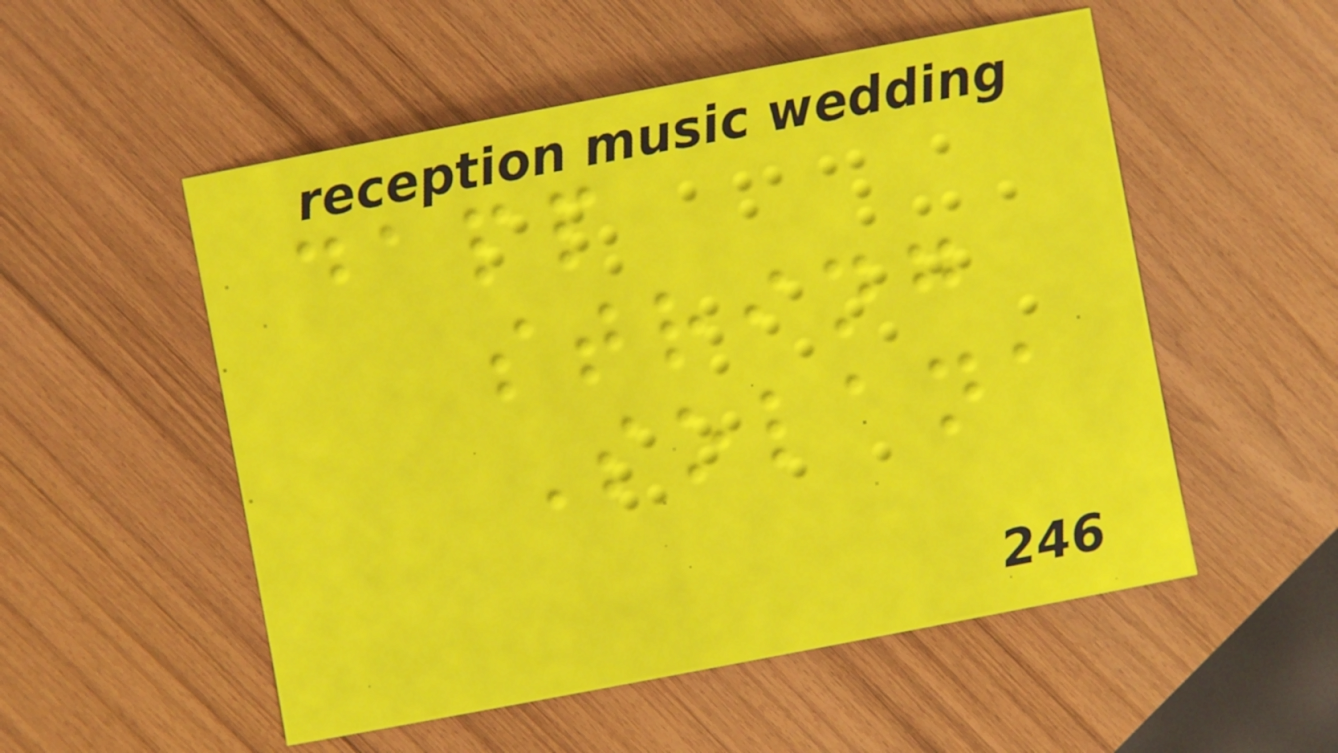dapp
string
Solana
